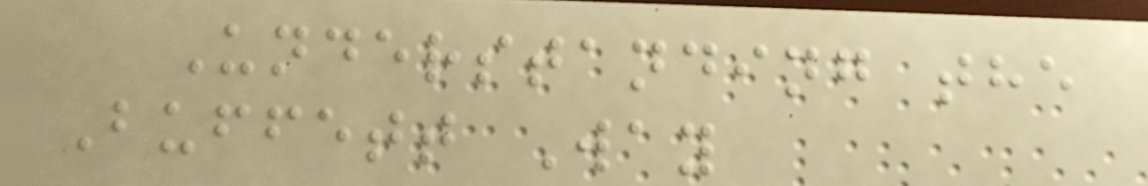Understanding the
Buffett Way
